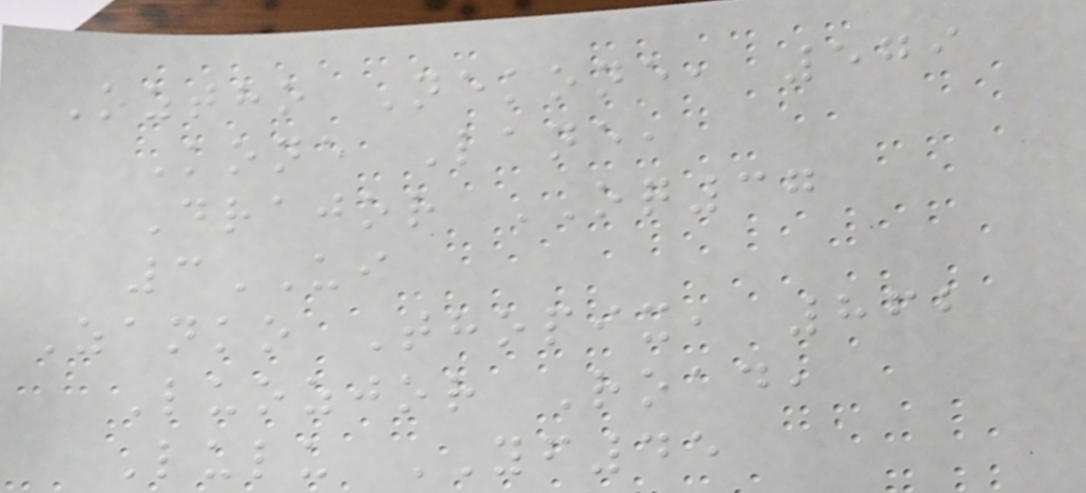Oztho Nekone, 579
Kone Lane,
Drajor OQ37
3UI
Zanko Thopix, 862
Luozjor Road,
Lulu YF45
